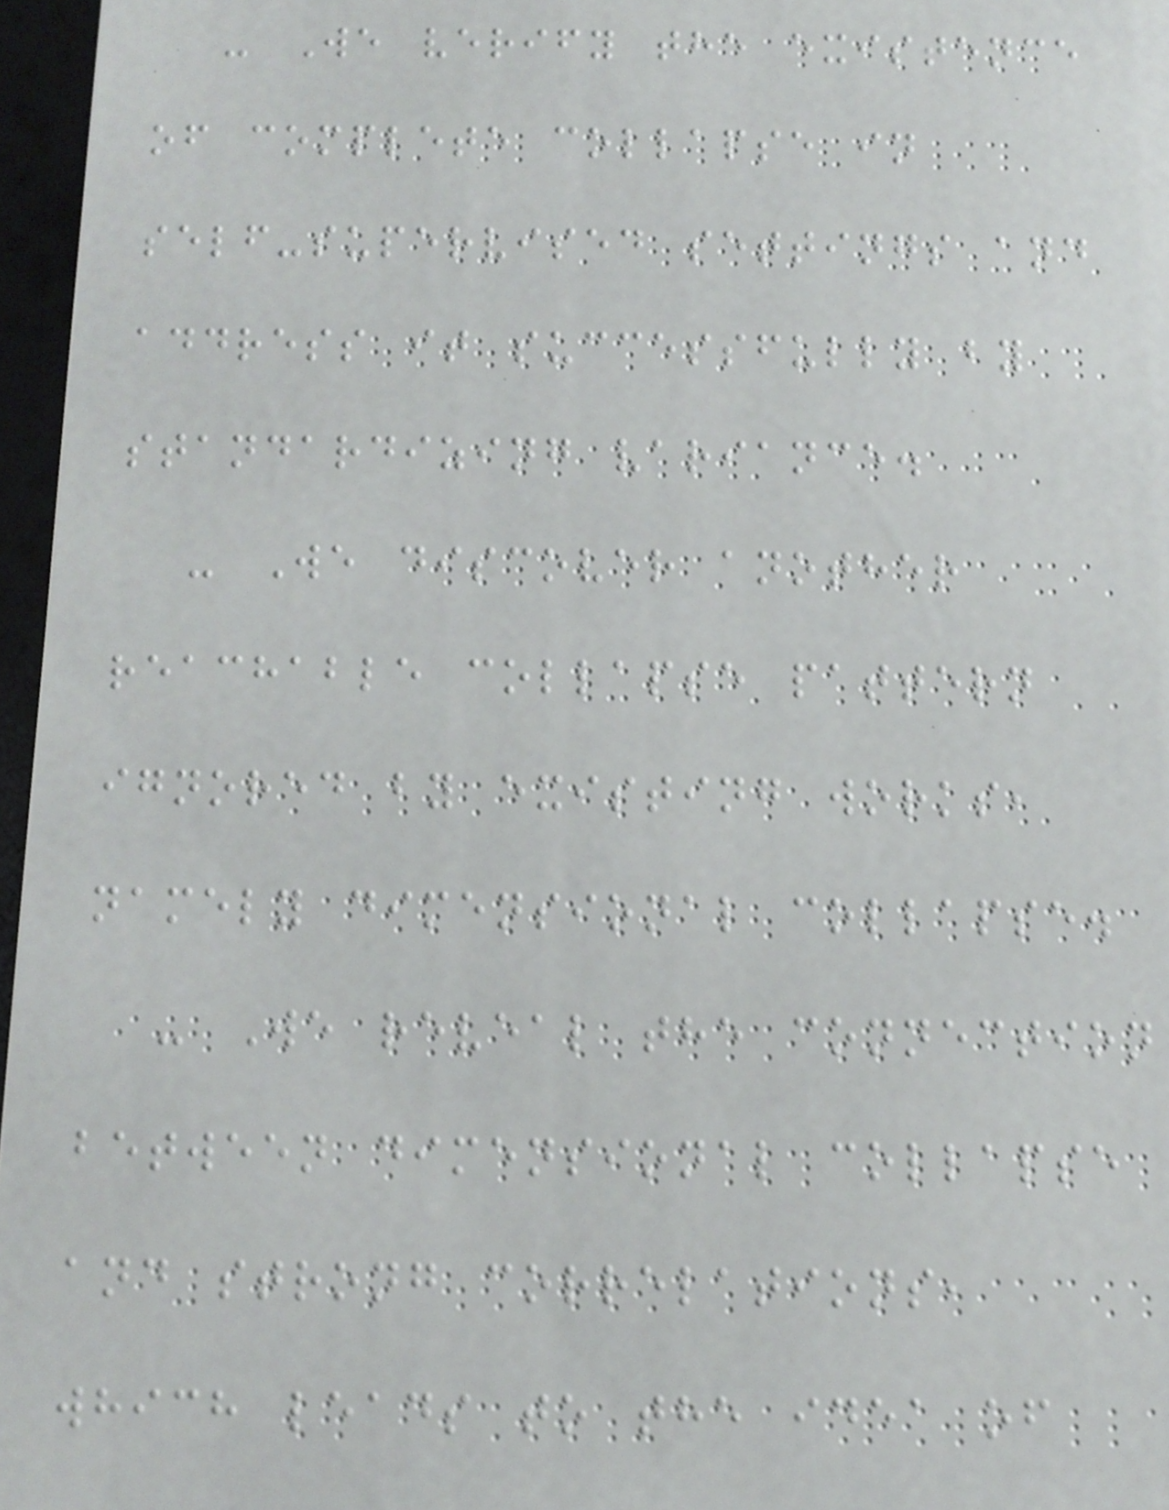- We verify the existence
of complete collapse in
self-supervised settings and
address it successfully by
standardizing variance.
- We discover another
reachable collapse pattern
ignored by existing works,
namely dimensional collapse.
- We reveal the connection
between dimensional collapse
and strong correlations,
which leads to the idea of
